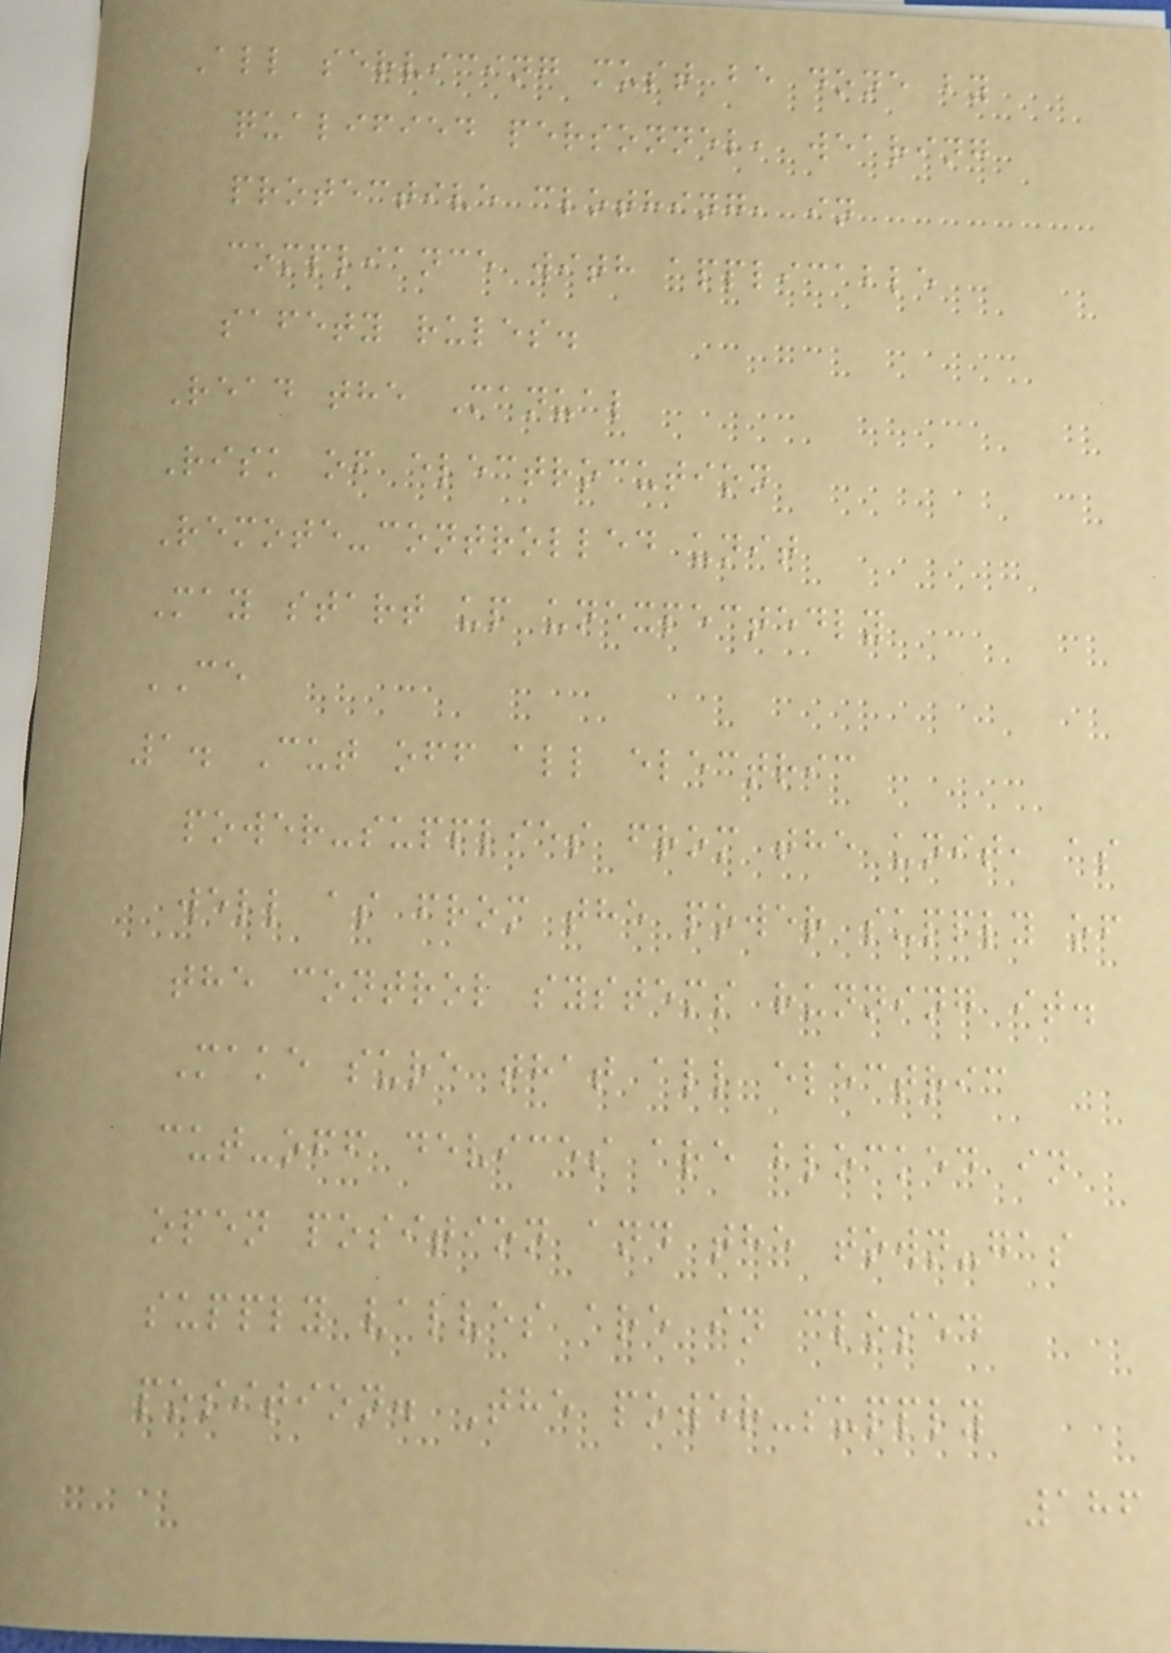All servicing must be done by
qualified personnel, wearing
protective clothing, in
compliance with applicable
safety rules.
Read the Manual
Risk of electrocution
Remote-controlled unit
May start up unexpectedly
CE
1. Cut off all electric
power-supplies from the unit, as
well as from the power supply of
the control systems running it.
Make sure that all electric
cut-off devices are blocked in
open position and the town-gas
supply valves are in closed
position. The power-supply
186
